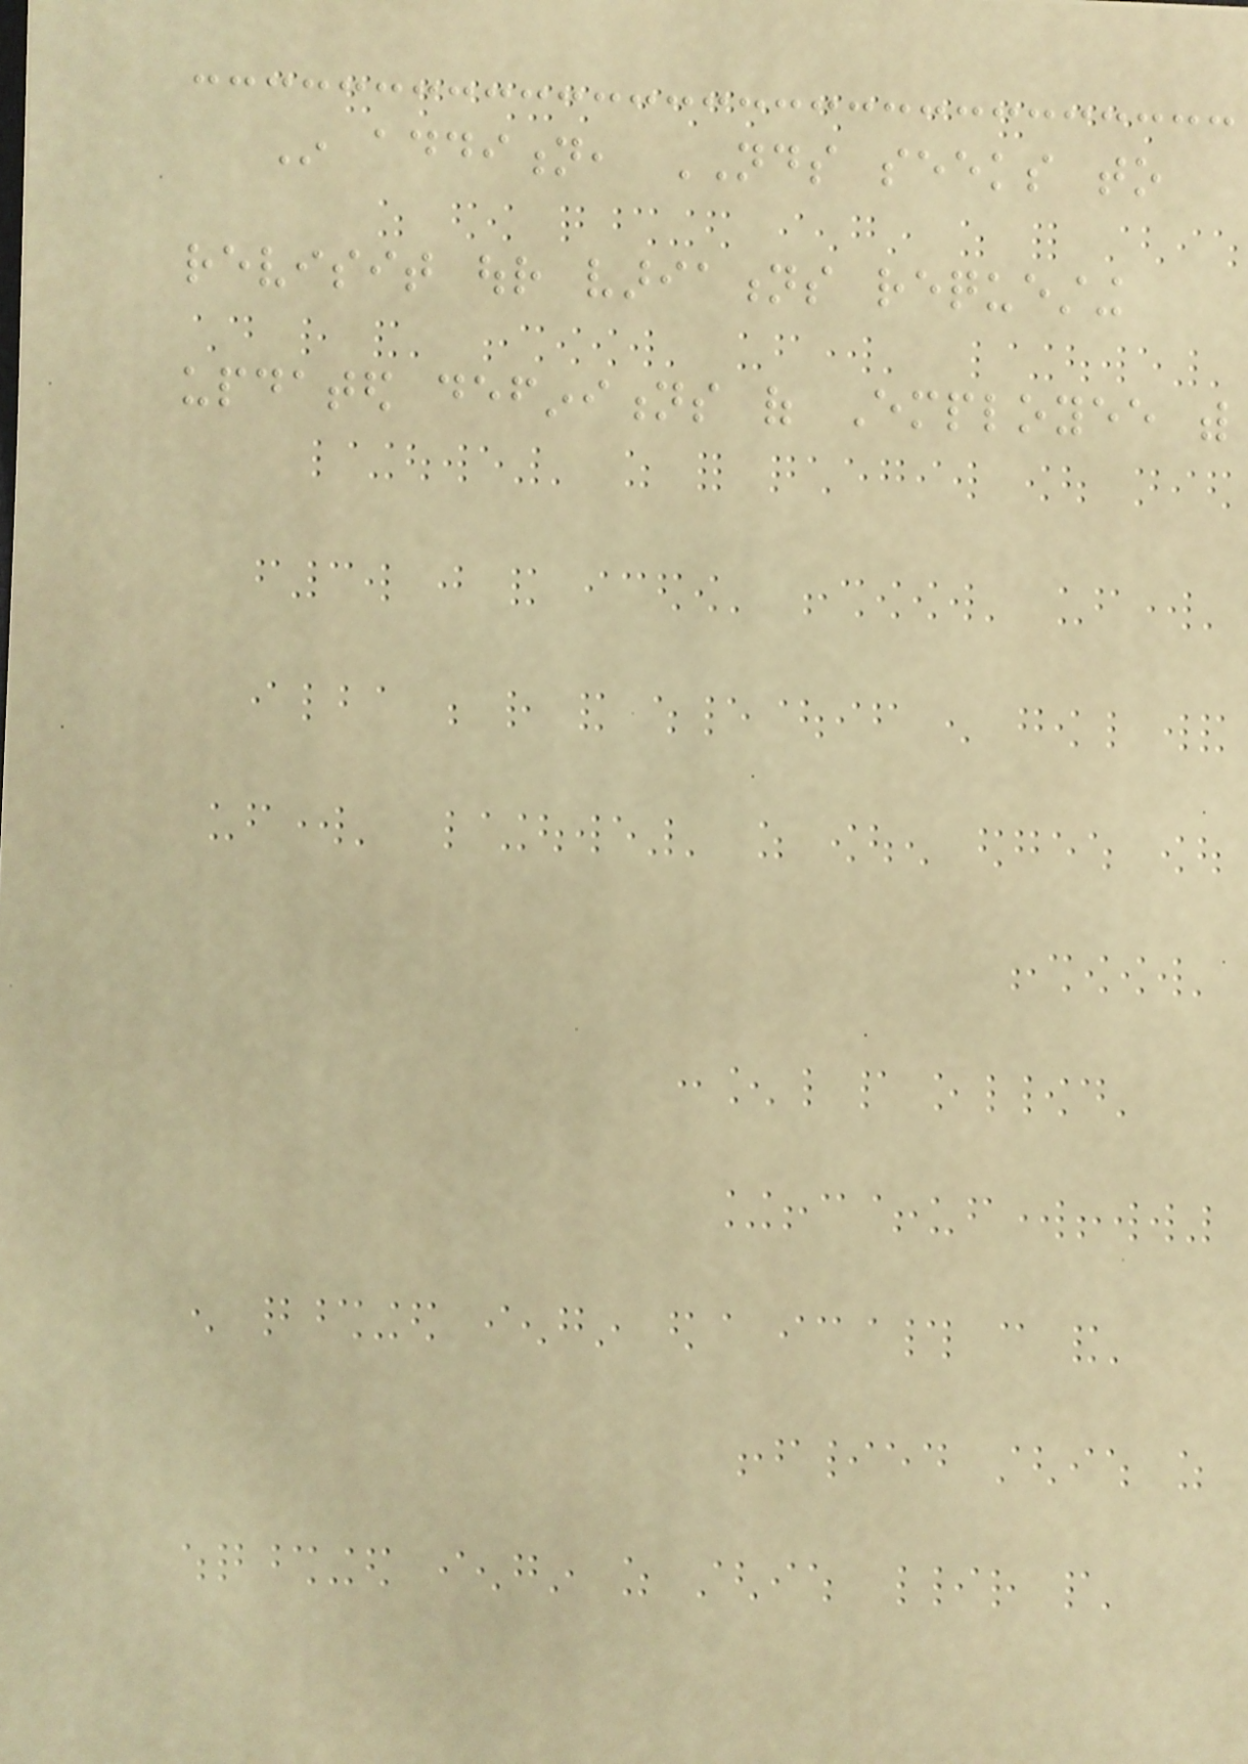In addition, NDS seeks to
revisit our variations requesting
updated definitions of Employee with
